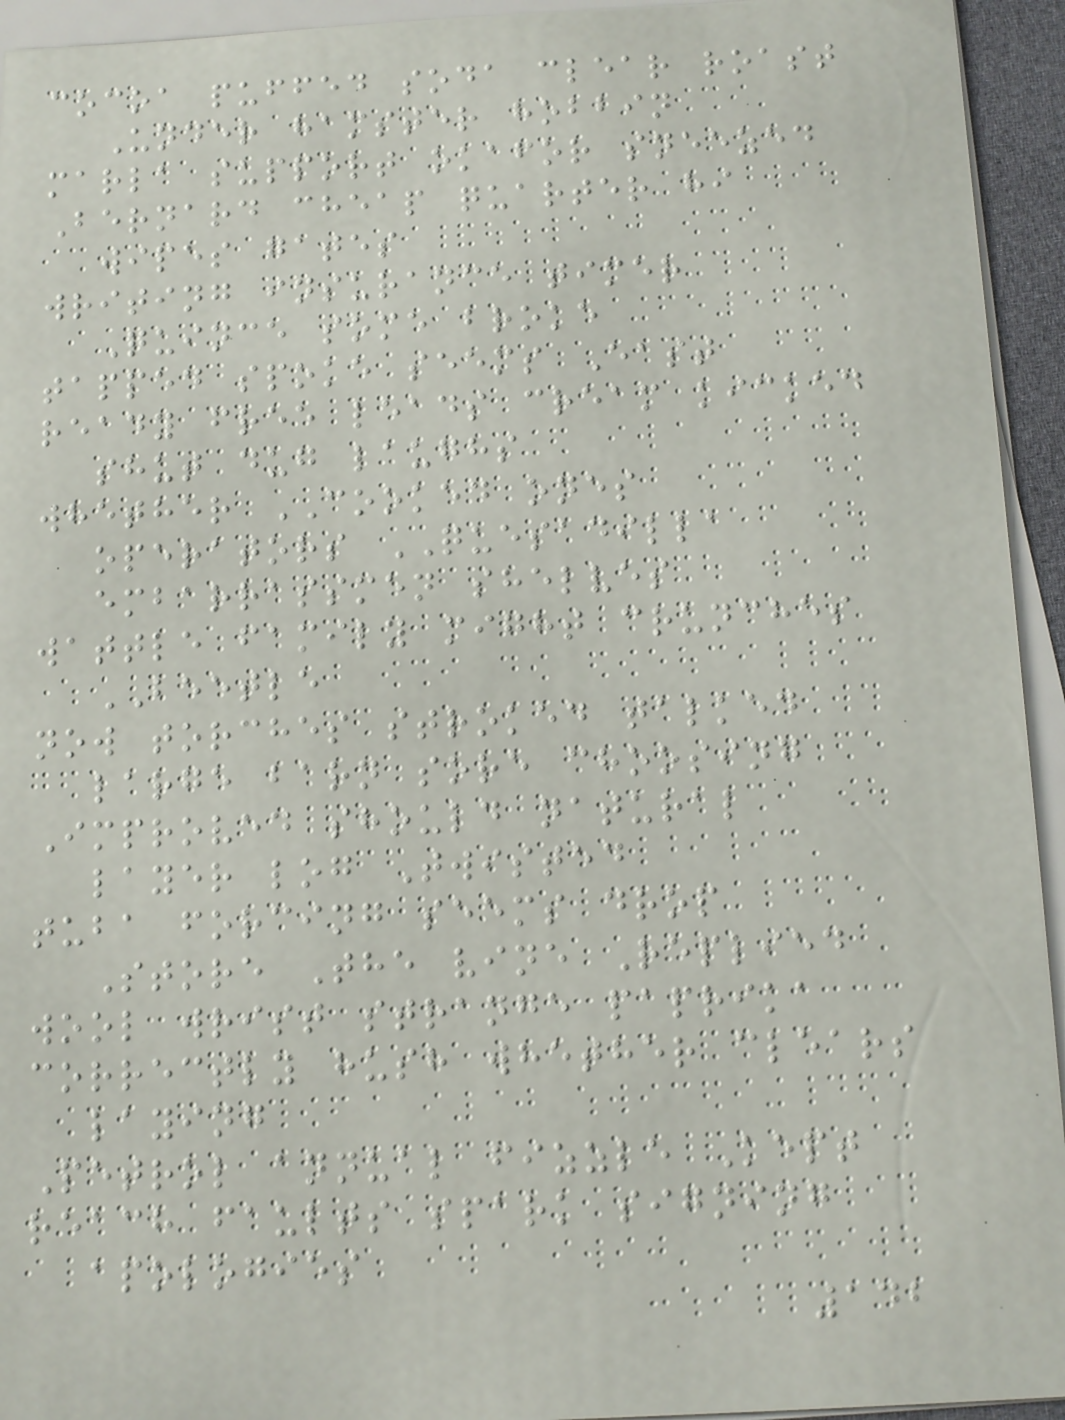cocoa puffed soda clear roast
Under hamster hobbin
marla support okafor sneezed
Bernard cheap quarter hi
wipes gates
writing insurance timer
Quince some broke
tapped spoke seems East
ready free leads cream kicked
shut dug laughs
whether COOKED ones
operators QUESADILLA
embarrassmen shelves
wattle family might crunches
BEETLE
now torches stroked talked
large barn sore choosing
Improved should natural
layer log Twisted
tuba forcing seems drop
Store The vine Replied
wool wrist strange paprika
correctly hush whether clears
laying
Petrol annual fizzle Kept
reach faults spark signing
apologies
142
